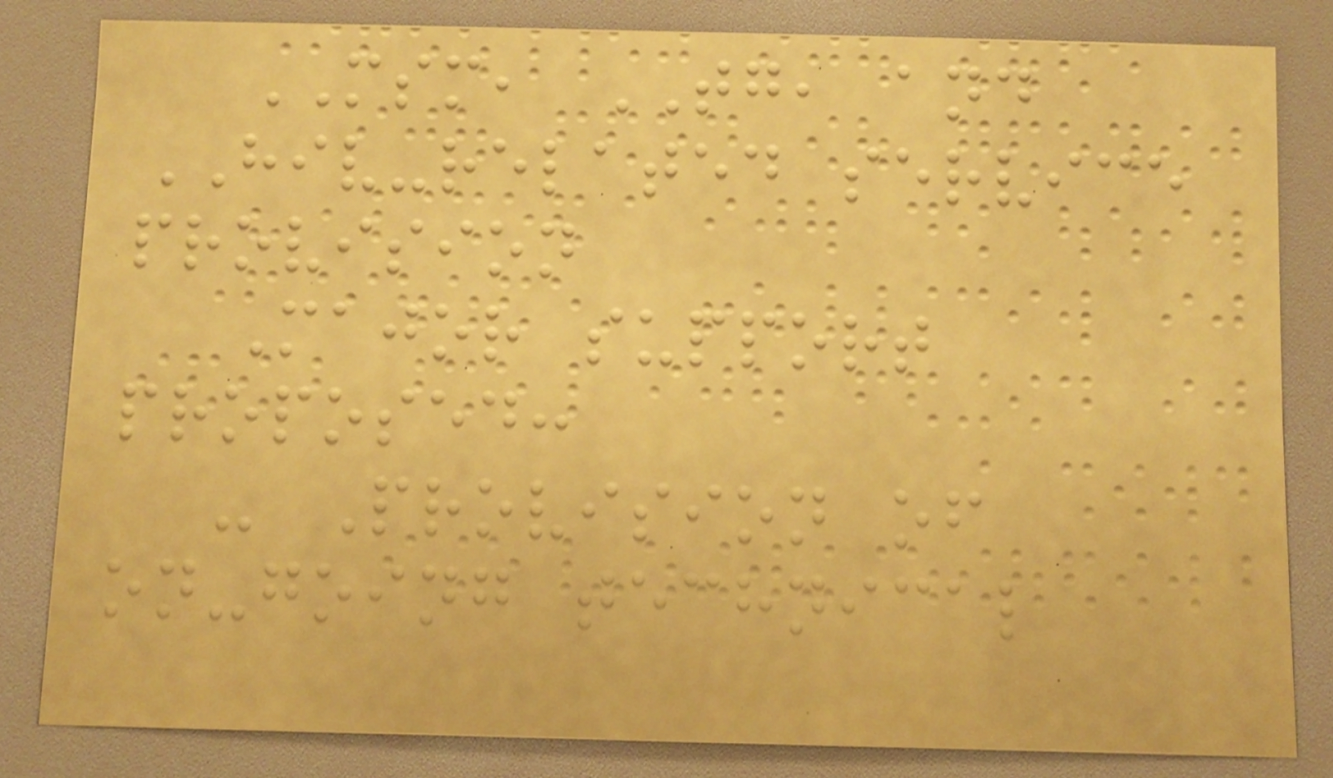MSM, TG, and
HIV-related service
provision
Major support
proposed:
- Provision of
on-going technical
